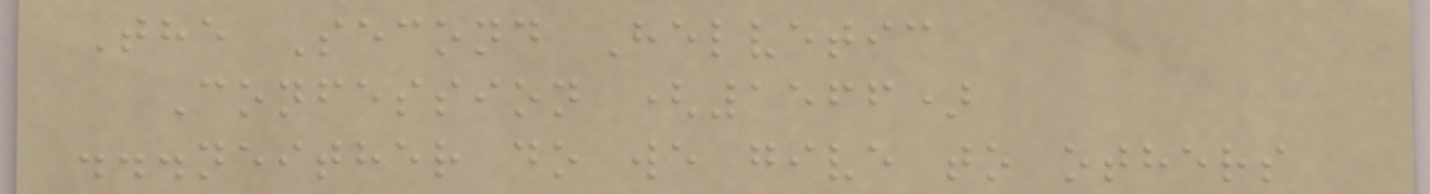The Second Helvetic
Confession (1566)
...neither do we give to others
